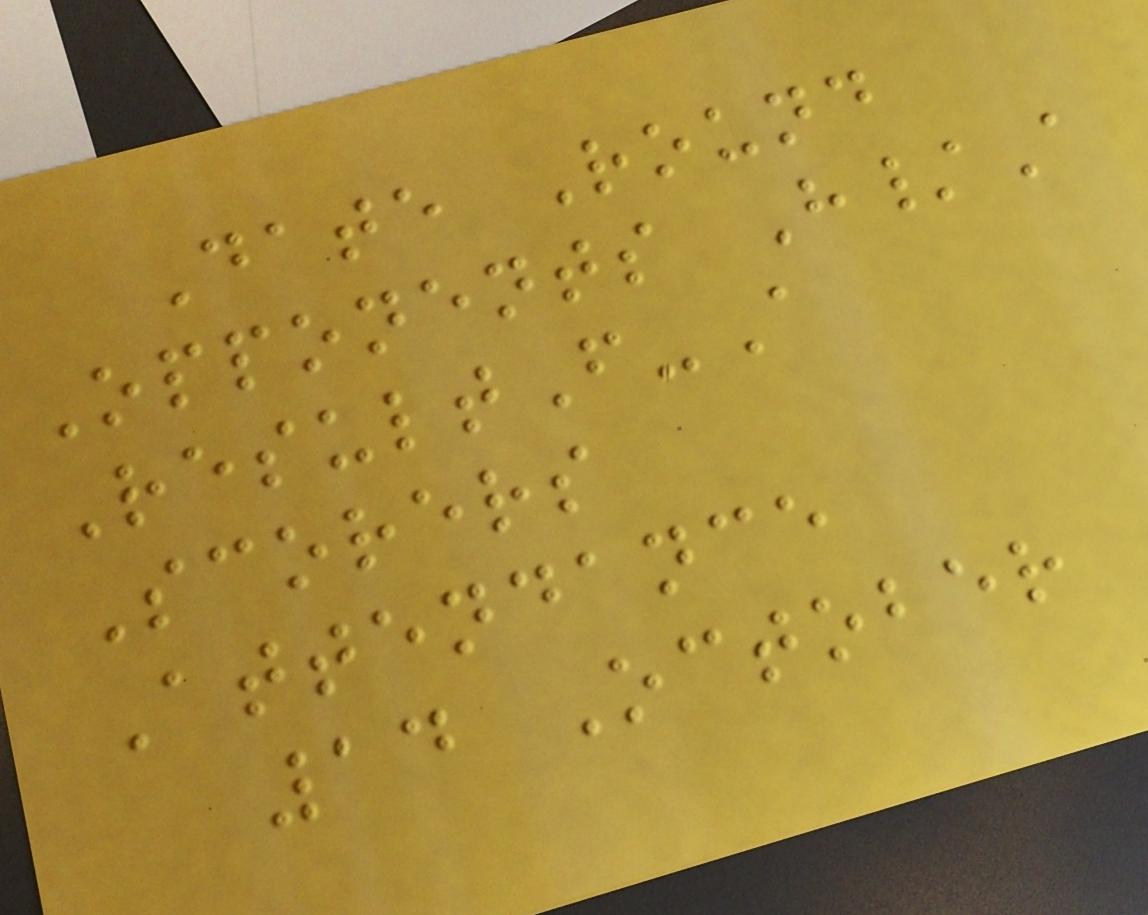Date Round
Opponents H/A
ResultF-A
Scorers
Attendance
14 October
